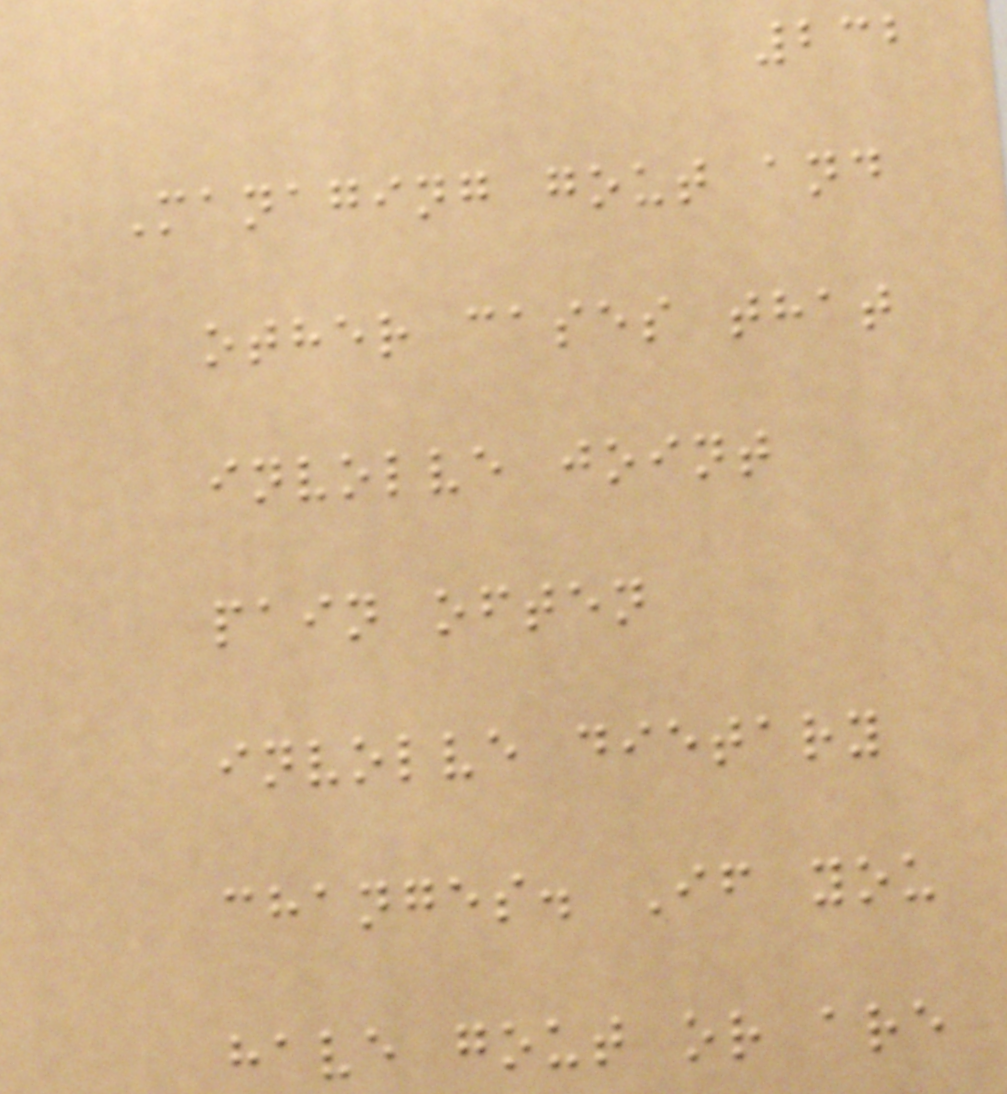232
Managing gout and
other cases that
involve joint
pain often
involve dietary
changes. If you
have gout or are
